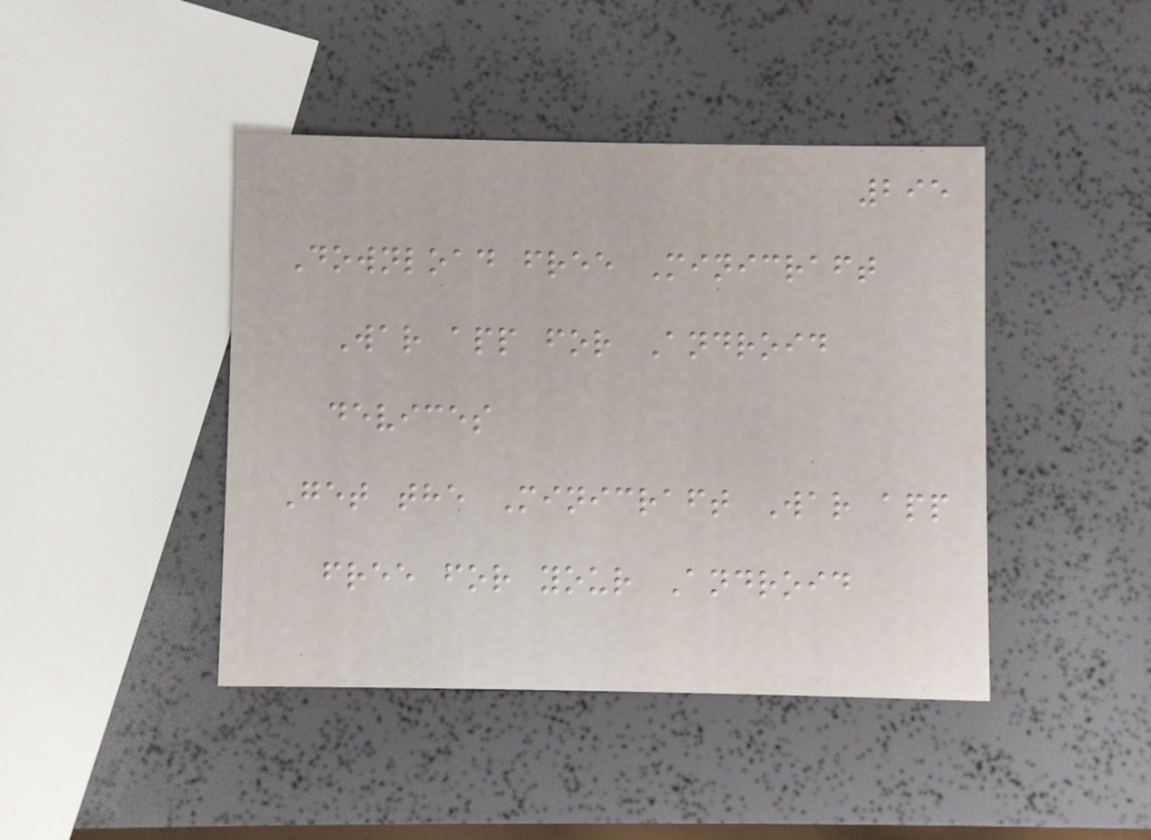295
Download free Minicraft
War app for Android
devices
Get the Minicraft War app
free for your Android
